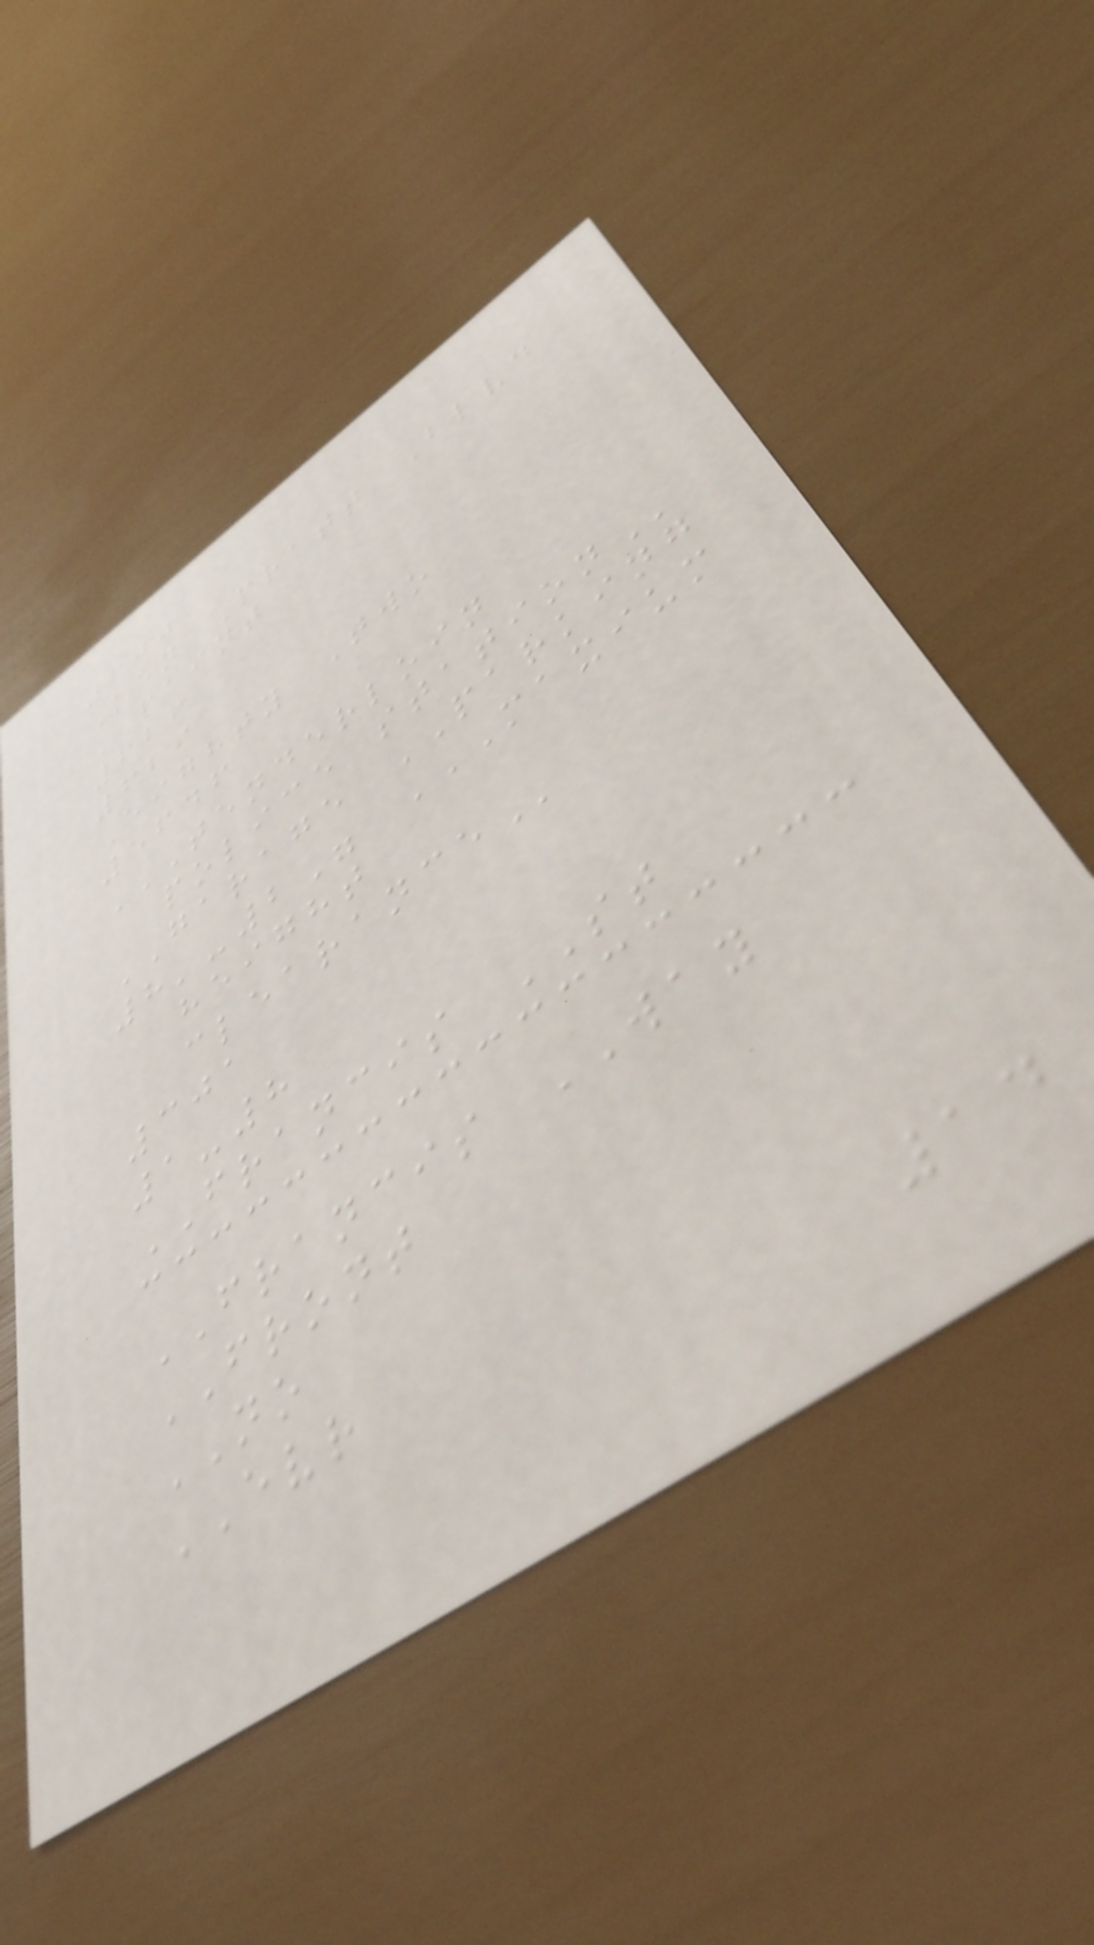600
Ken Pratt Blvd
PAINT
629
629
Eighty Two
5646
TENDERLOIN
POLICE STATION
GARAGE PARKING
8'-2" MAXIUM
HEIGHT
CLEARANCE
301
1-8
FRANCIS ST
FRANCIS WAY
FRONT
NO
EVR
14
